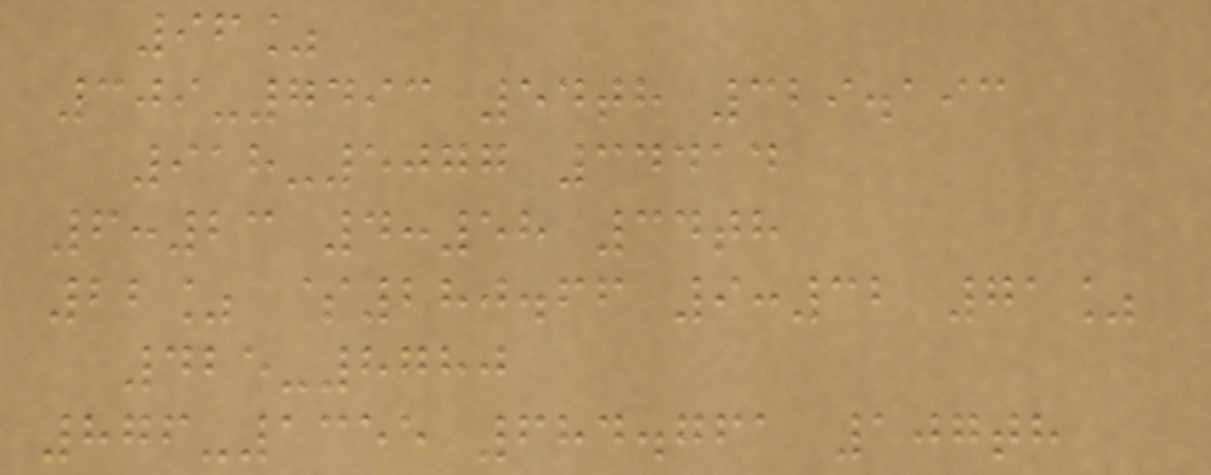96%
309-7493 54th 329.193
918-5077 34414
6:23 4:58 34th
22% $280.66 9:32 71%
425-8780
876-1355 684.761 107th
